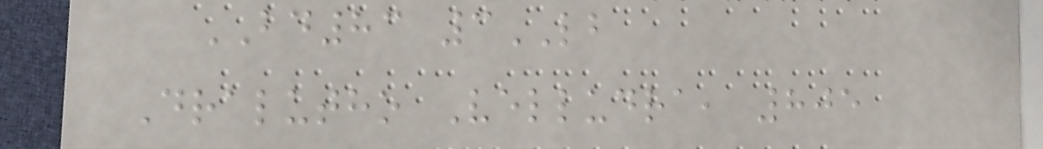BD83 3LB
Dralutho Velludra, 805
